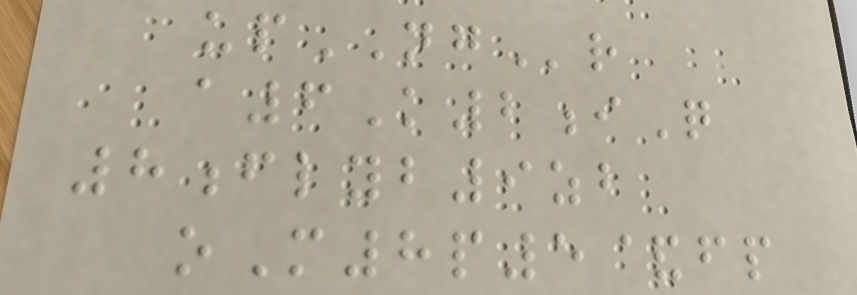upNGr
a6K2iQ
8flyb9zb
oM8p5&fp
